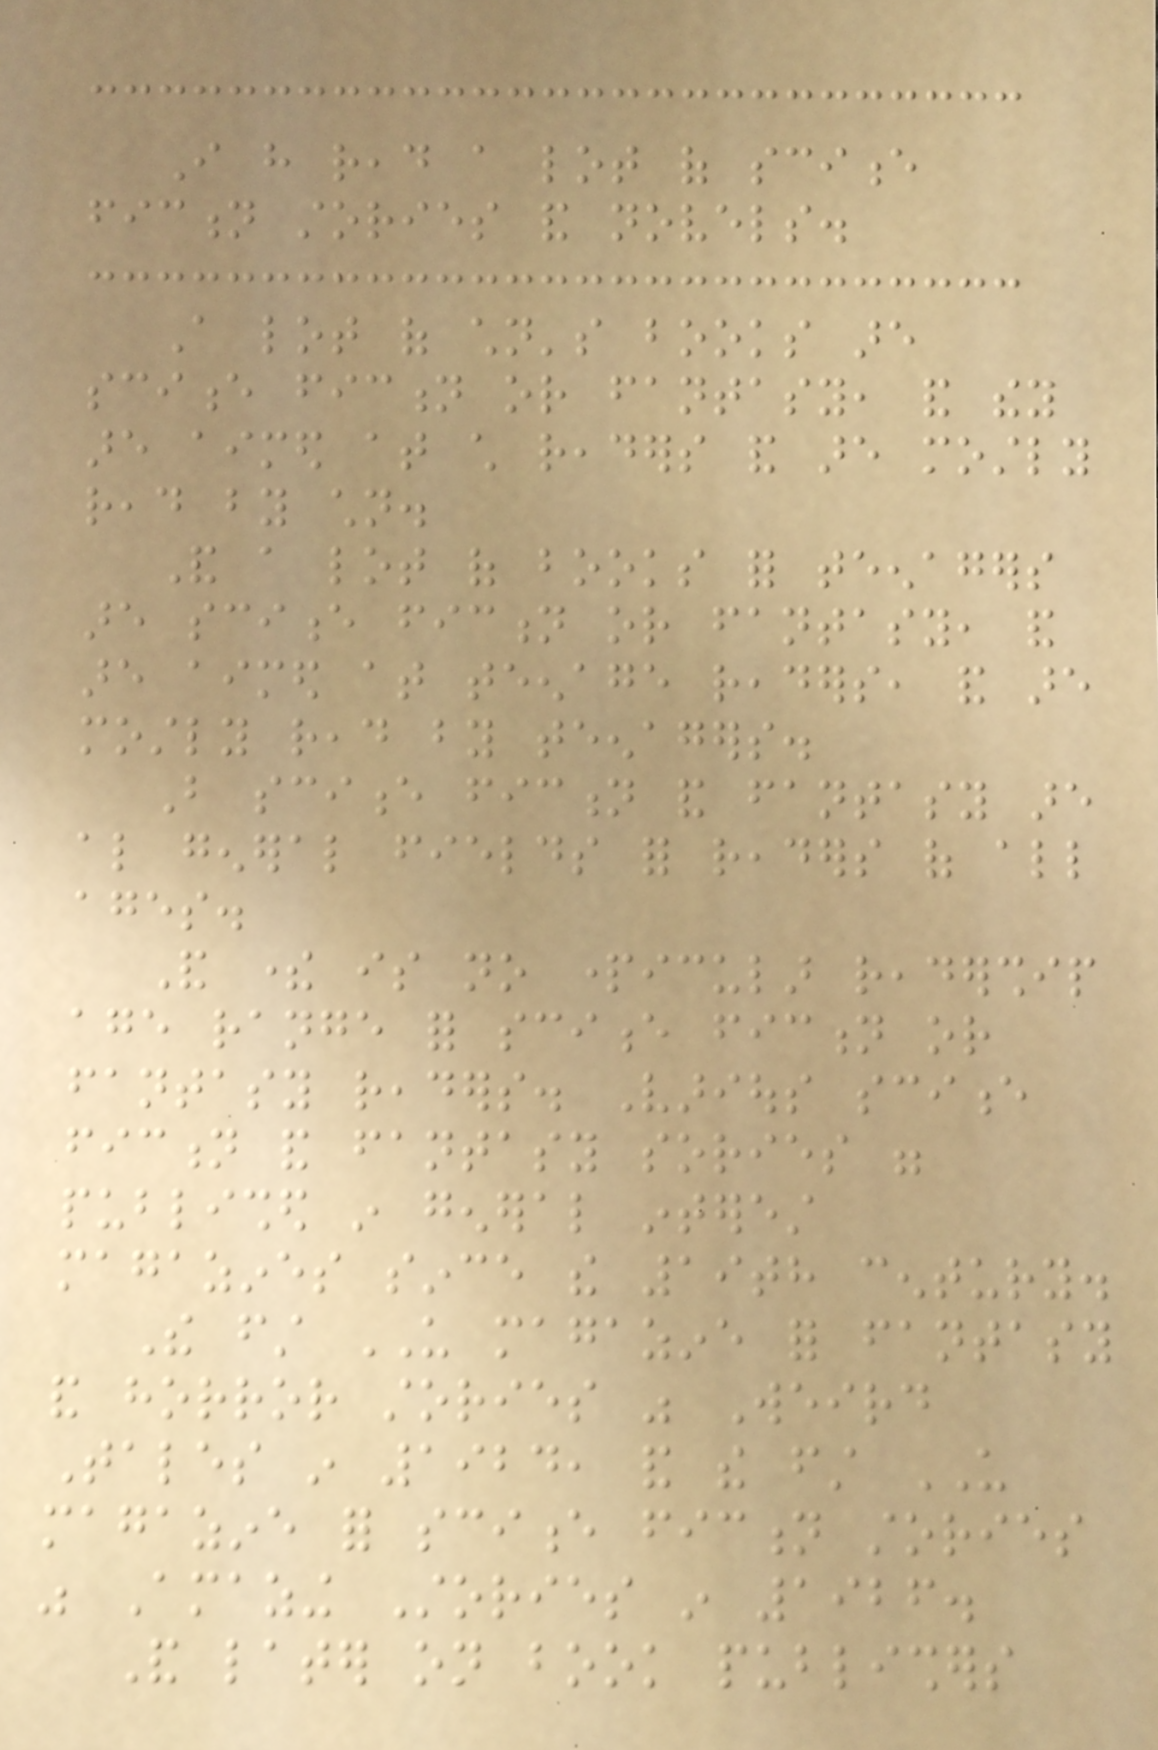I have read a lot of science
fiction stories and novels.
A lot of children's books are
science fiction or fantasy, and they
are aimed at child readers and are mostly
read by children.
And a lot of books for teenagers
are science fiction or fantasy, and
are aimed at teenage readers, and are
mostly read by teenagers.
But science fiction and fantasy are
also general fields for readers of all
ages.
And there is no particular readership
age range for science fiction or
fantasy readers. Various science
fiction and fantasy sories were
published in general interest
magazines since the 19th century.
The first US magazine for fantasy
and horror stories was Weird
Tales in 1924, and the first US
magazine for science fiction stories
was Amazing Stories in 1926.
And later on book publishers
